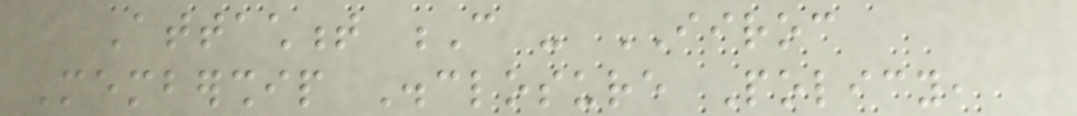Attachment C - IIROC
Membership Disclosure Policy,
